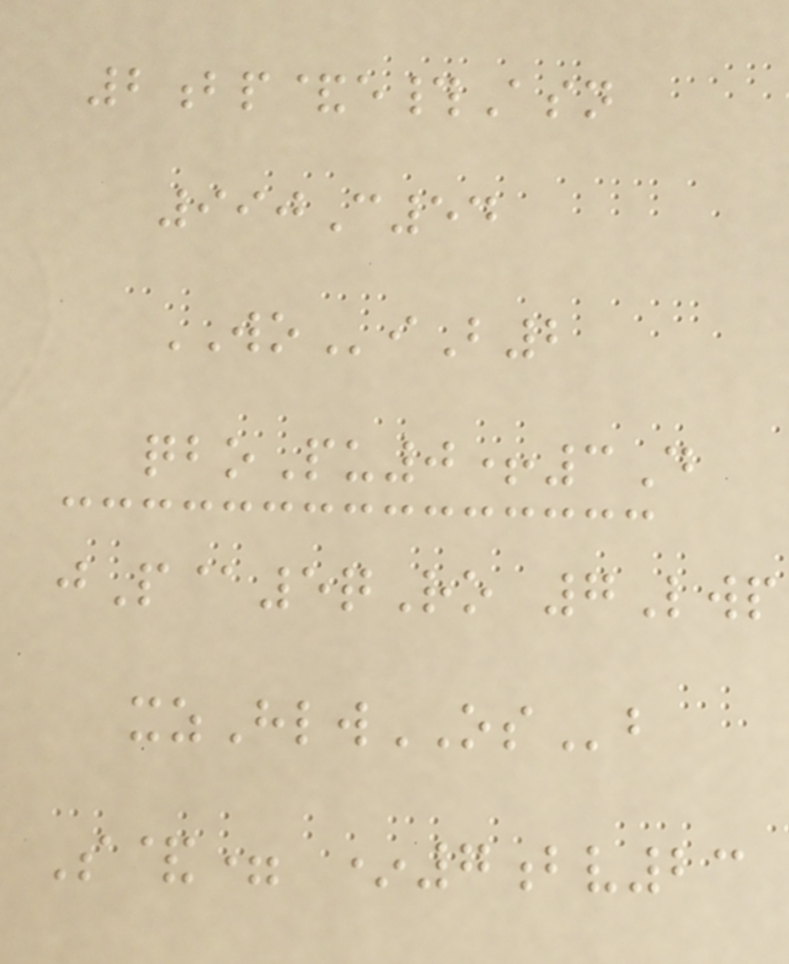2bp&e#Asn
990C54
WOiB2
qboPu0+3D
jP@5qRo 7Lwp
xzHlwOSb
S&= *7bv23
